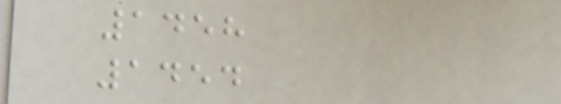1458
1454
